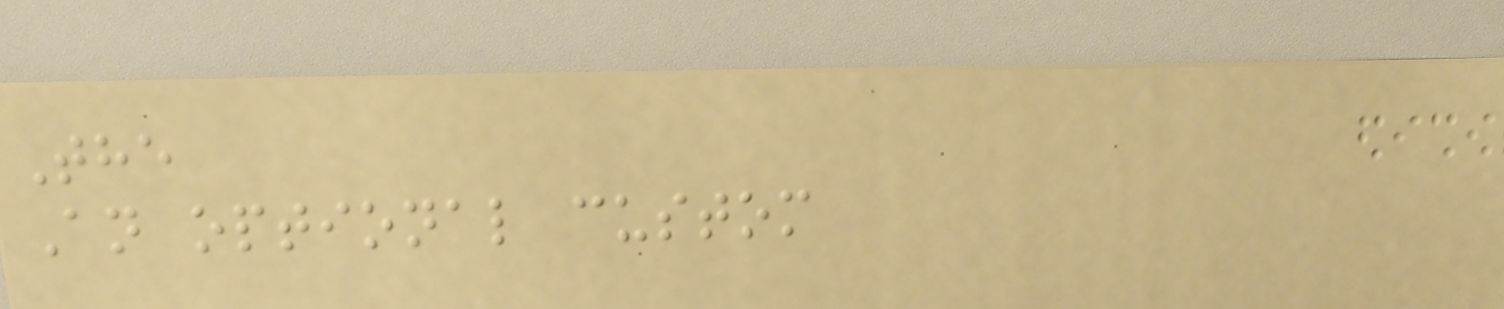The
An optional custom
